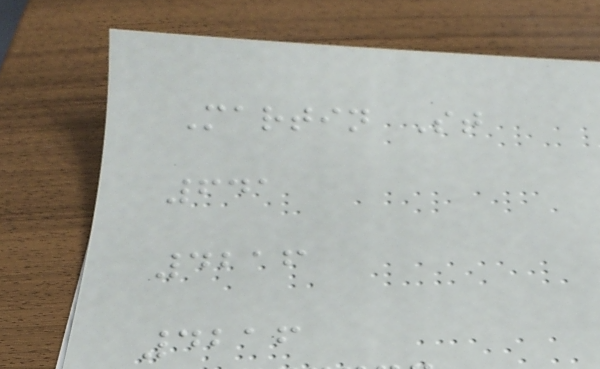Martin St
641
4216
4216
